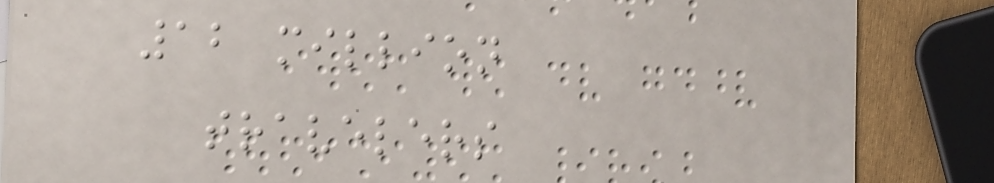12 million
travelers
